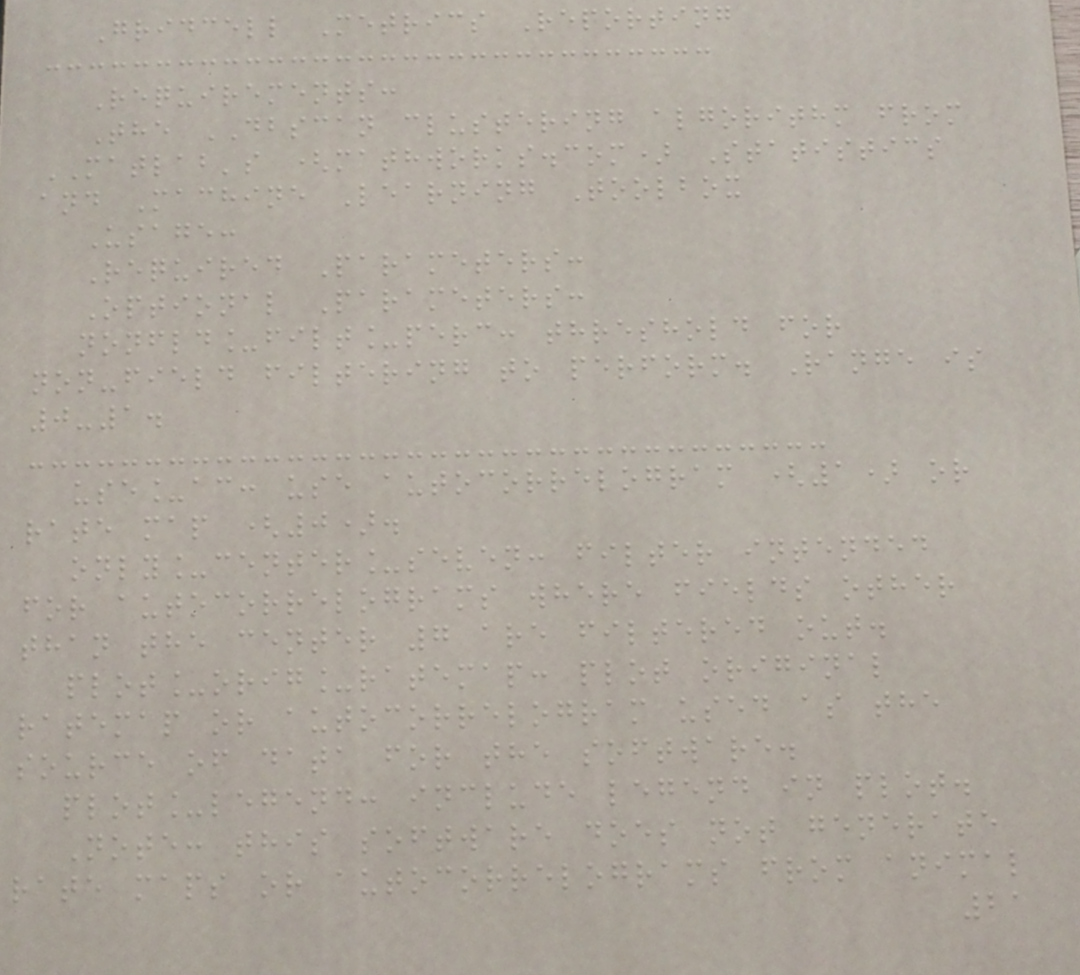Gridcell Metrics Reporting
Requirements:
The DBSCAN clustering algorithm from
MATLAB's (mathworks.com) Statistics
and Machine Learning Toolbox
Usage:
Required Parameters:
Optional Parameters:
nonfld_filt_perc: threshold for
non-field filtering to perform. Range is
0-1.
use_ac: use autocorrelogram (1) or
rate map (0).
only_center_seven: filter intended
for autocorrelograms where fields other
than the center 7 are filtered out.
plot_orig_ratemap: plot original
ratemap or autocorrelogram used as the
source of data for the software.
plot_legend: include legend in plot.
Note: this software does not generate
rate maps or autocorrelograms from animal
21
